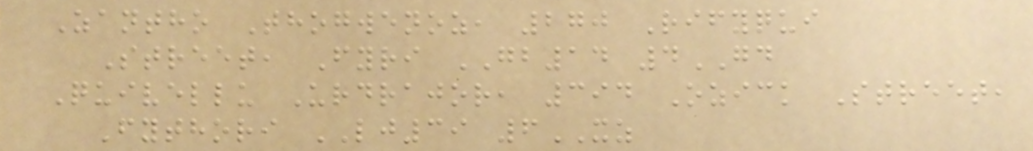Zantho Thogwenoz, 270 Rifyqui
Street, Fyri GB14 4GD
Quivellu Urdrajor, 394 Ozick Street,
Fythori LJ39 6XZ
